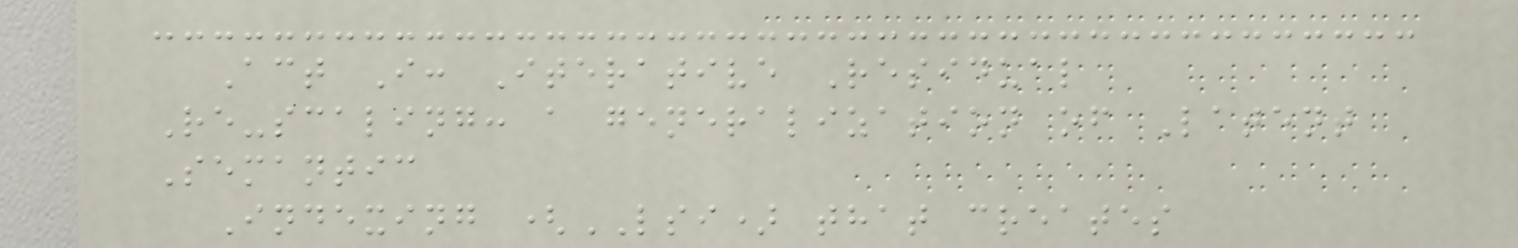Act I: Iterative Residual
Re-scaling: a generalization of Latent
Semantic
Indexing (LSI) that creates
